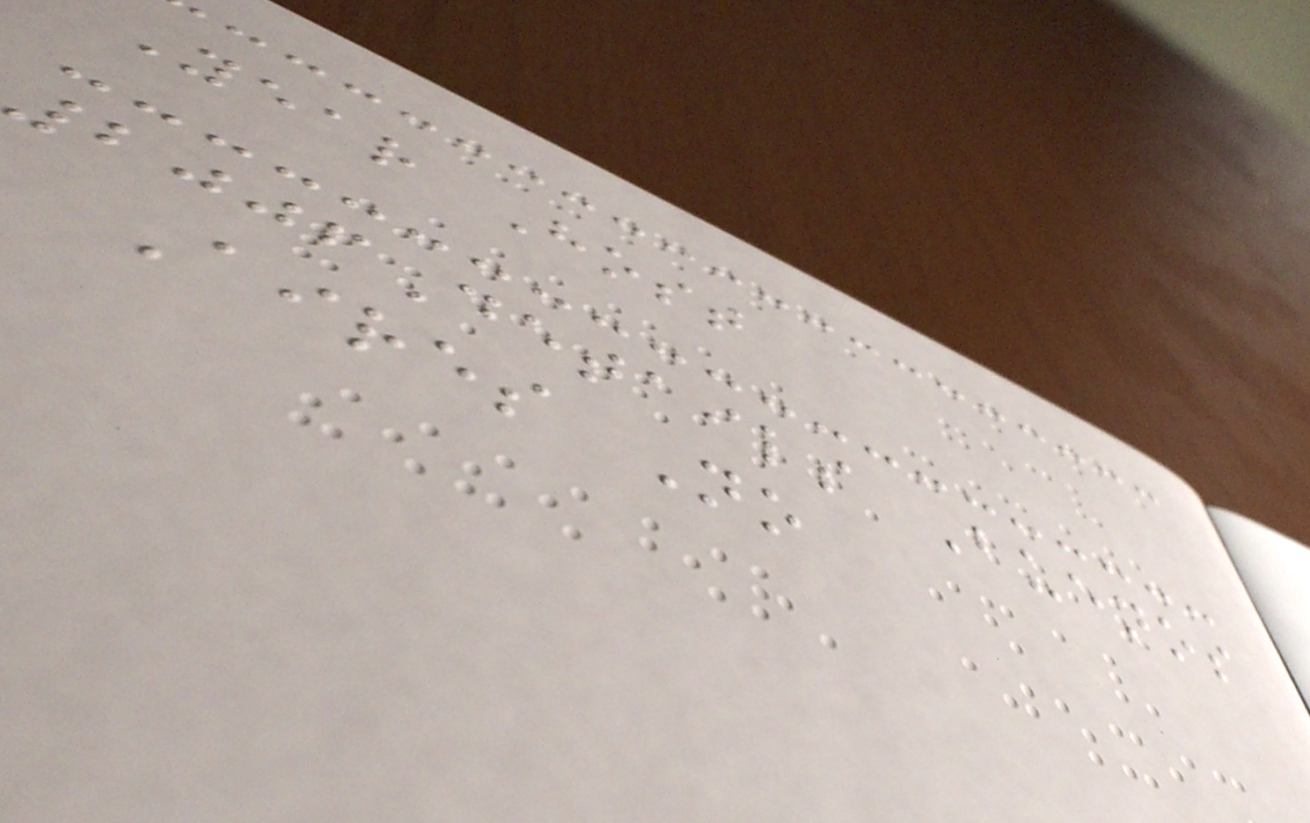Year Host
2006Details Buenos
Aires No
